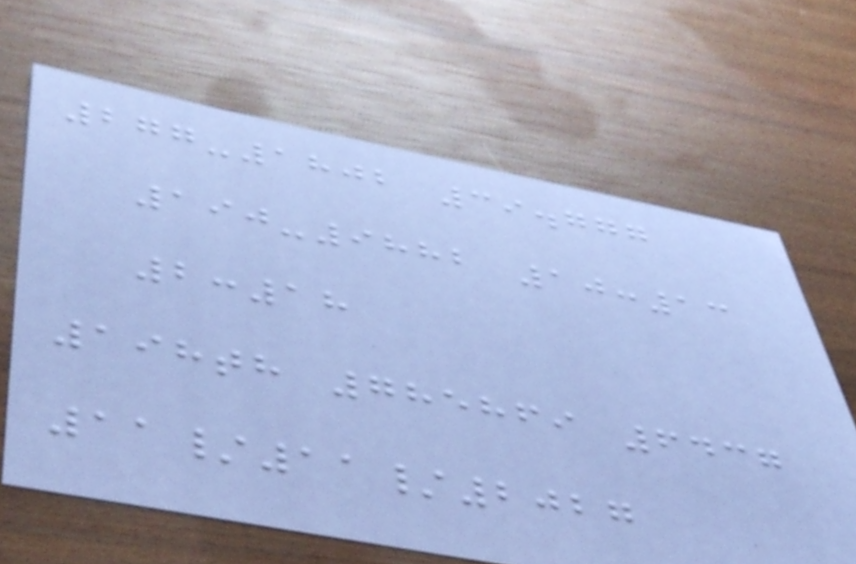277-1802 39.777
190-9882 10:13
2:18
198th 785869 6437
11/11/2027
